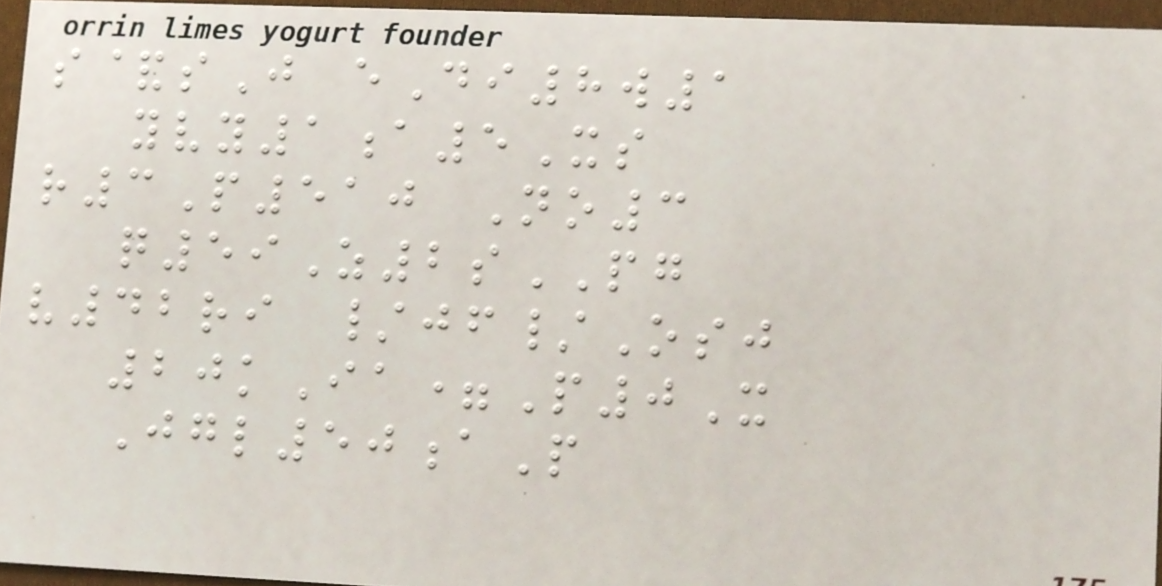s&sJ eDi8w1
yvy1a5Xs
r3P510 No3
q59Z2sPG
v42ri /jf/Osj
20kIa=P0X
Jgl50aP
